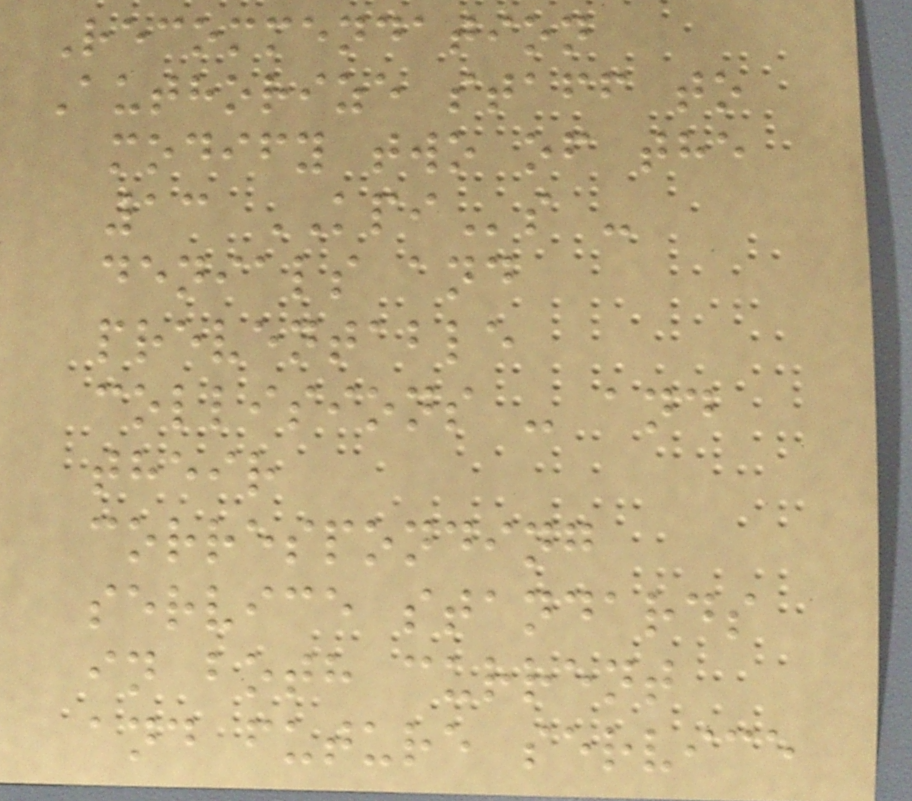Recommendation
Authorize staff to
modify two of the
13 KPIs -
denials and
preventable
collisions - and
their
corresponding
service standards
in both current
and future service
